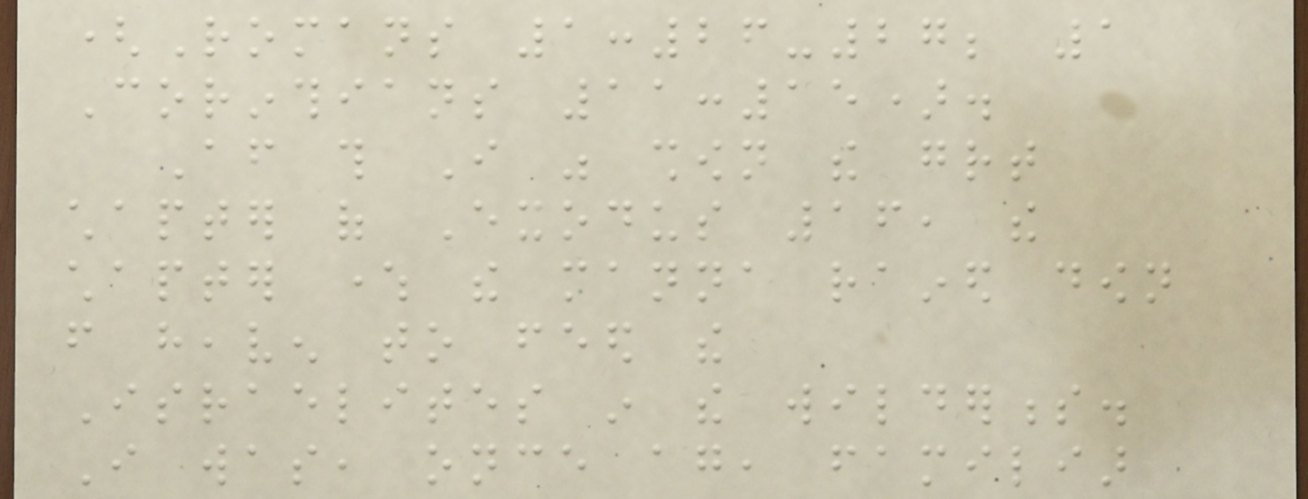(Romans 1:26-27; 1
Corinthians 11:15).
After this I was shown the great
chapter of Exodus 16, the
chapter where the manna rained down
from heaven to feed the
Israelites in the wilderness.
I was, once again, familiar
